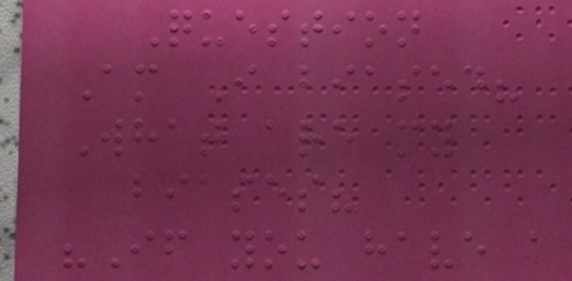Question
Am I biased?
What are my
biases?
"If you have a
